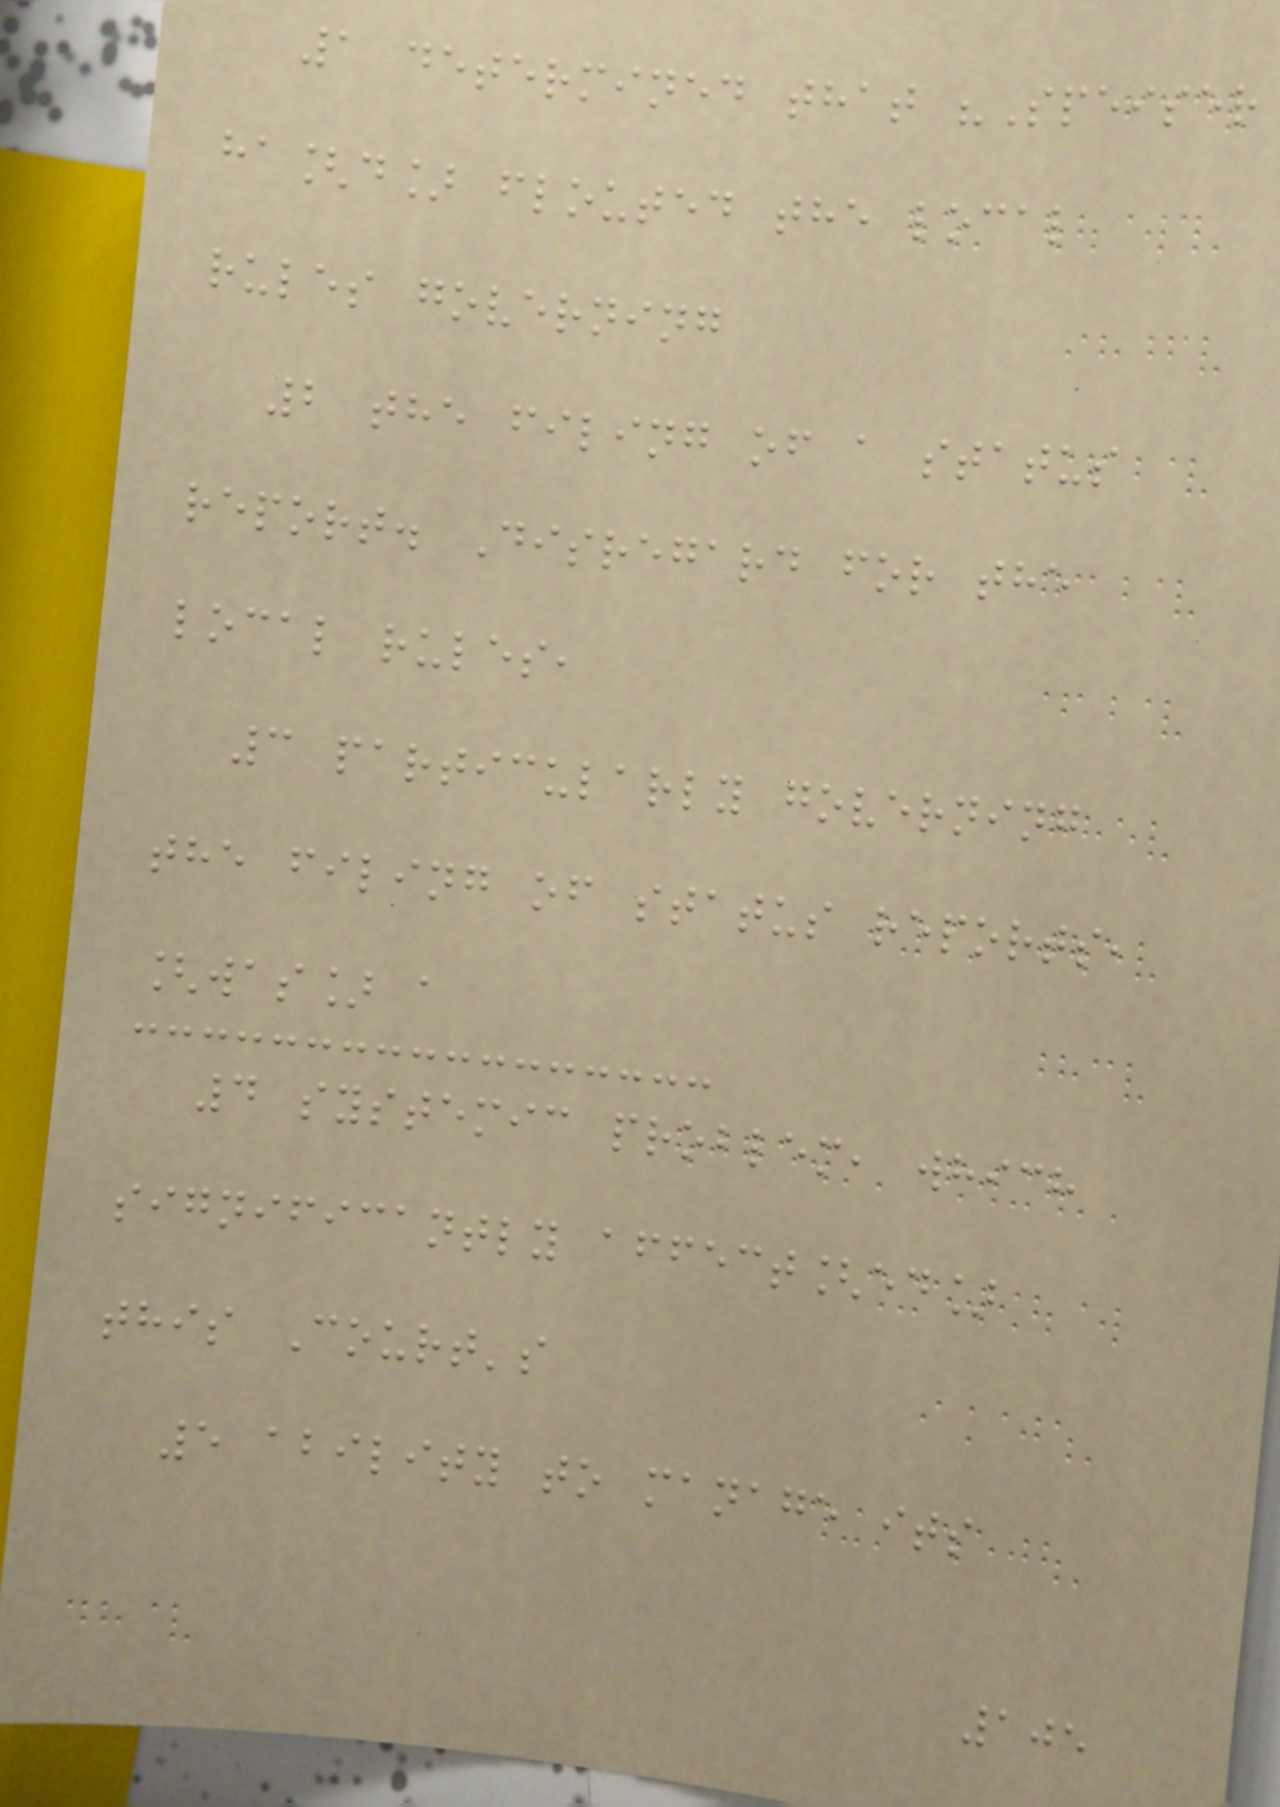1 determined that "Speiser
ha[d] flouted the local
rules governing
2 the filing of a status
report. Disregard for the
local rules,
3 particularly governing
the filing of status reports,
[was] a
4 systemic problem, which
significantly affect[ed]
this Court's
5 ability to manage its
105
